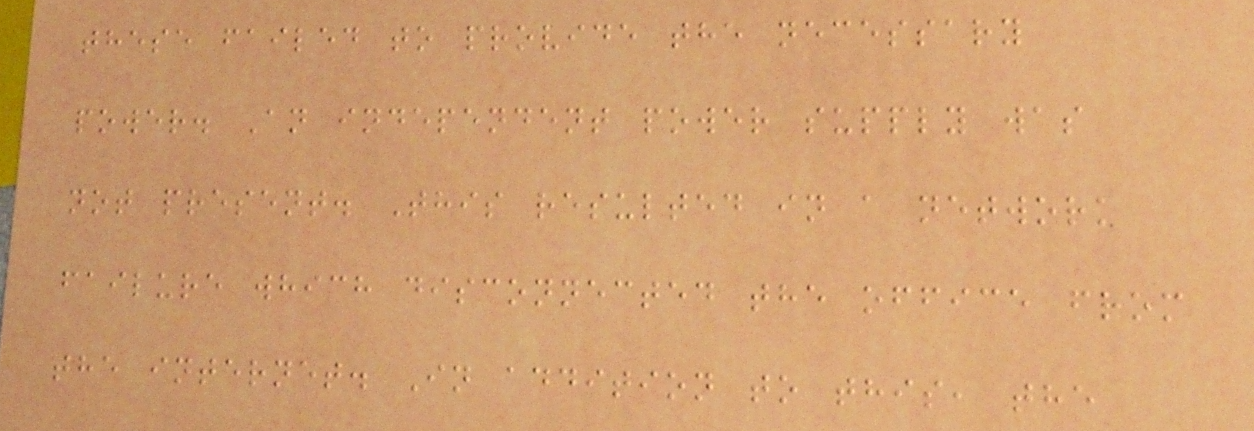these failed to provide the necessary
power. An independent power supply was
not present. This resulted in a network
failure which disconnected the office from
the internet. In addition to this, the
